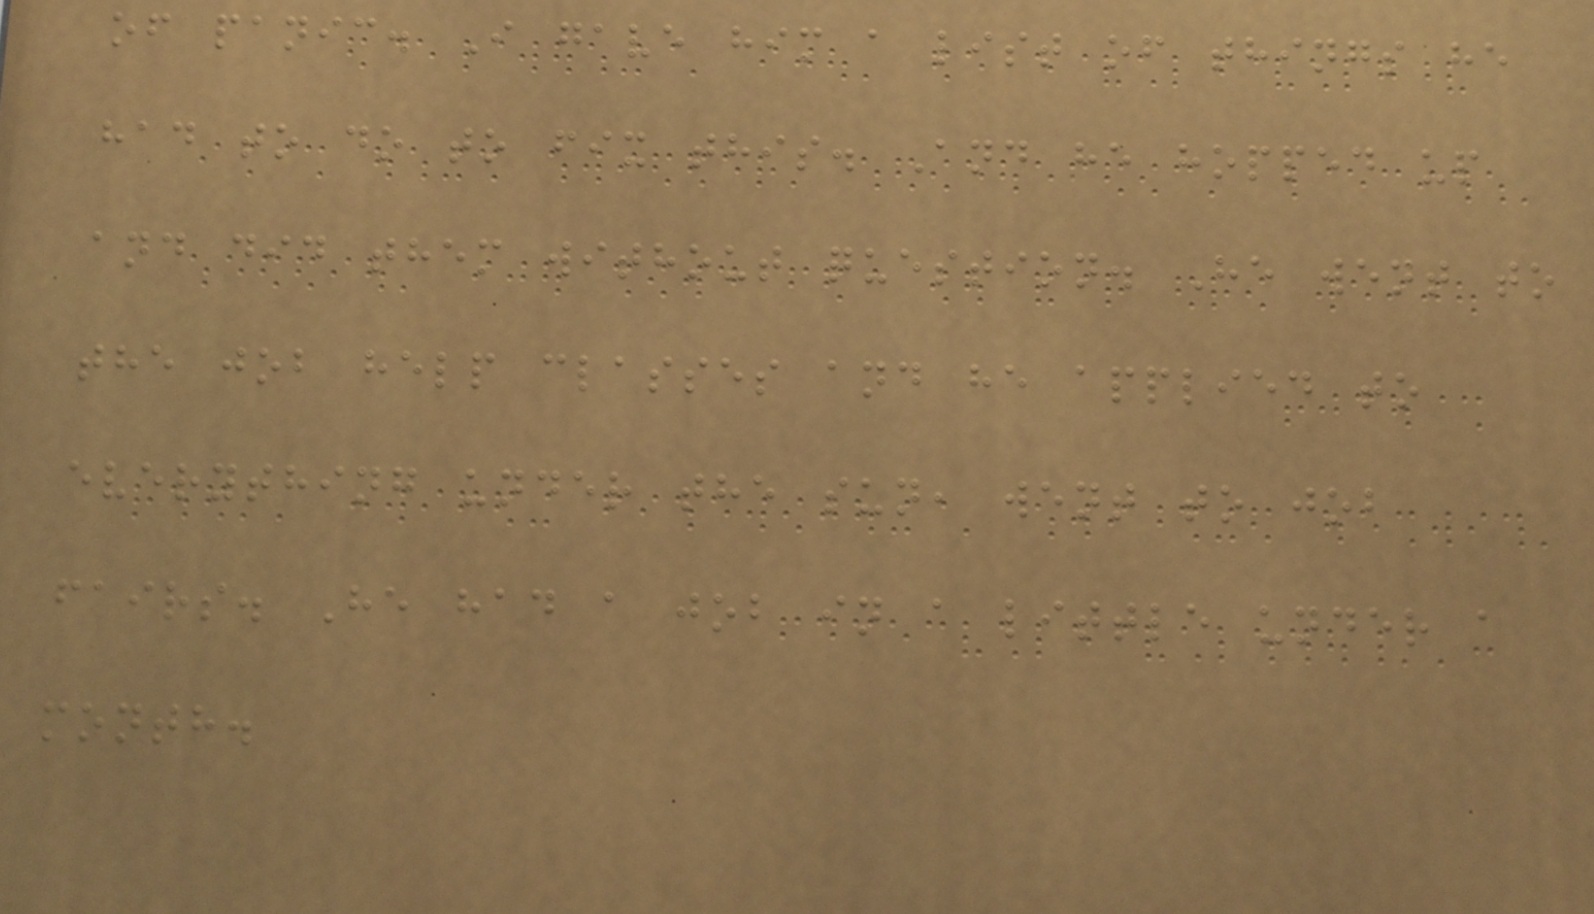of panic. I gave him a list of things he
had to do to fix this. And he hopped up
and did them without question. He went to
the job help classes and he applied to
everything under the sun, went to job
fairs. He had a job in a little under a
month.
